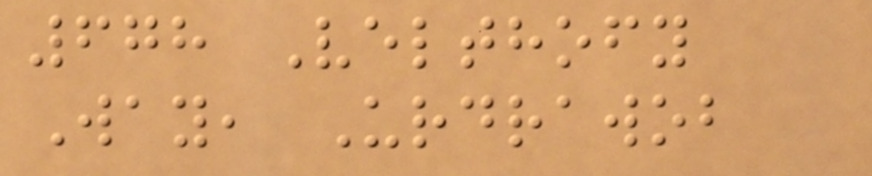678 Velthofy
Way, Urdrawob
